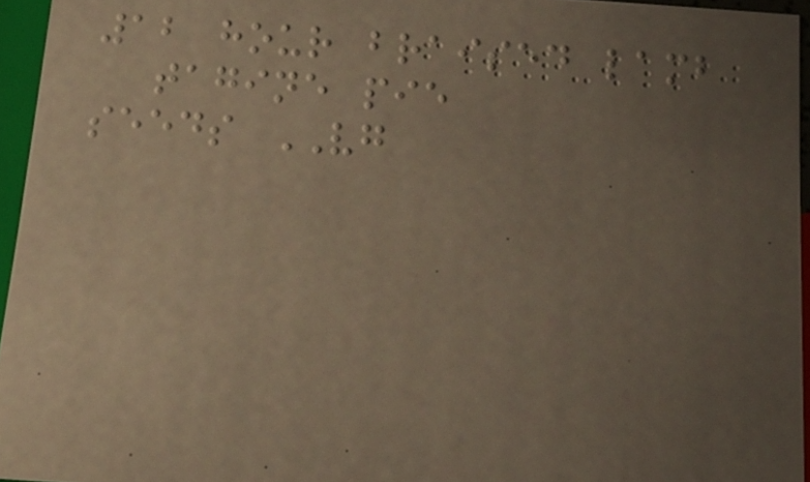12 hour braised lamb
tagine pie
seeds VG
